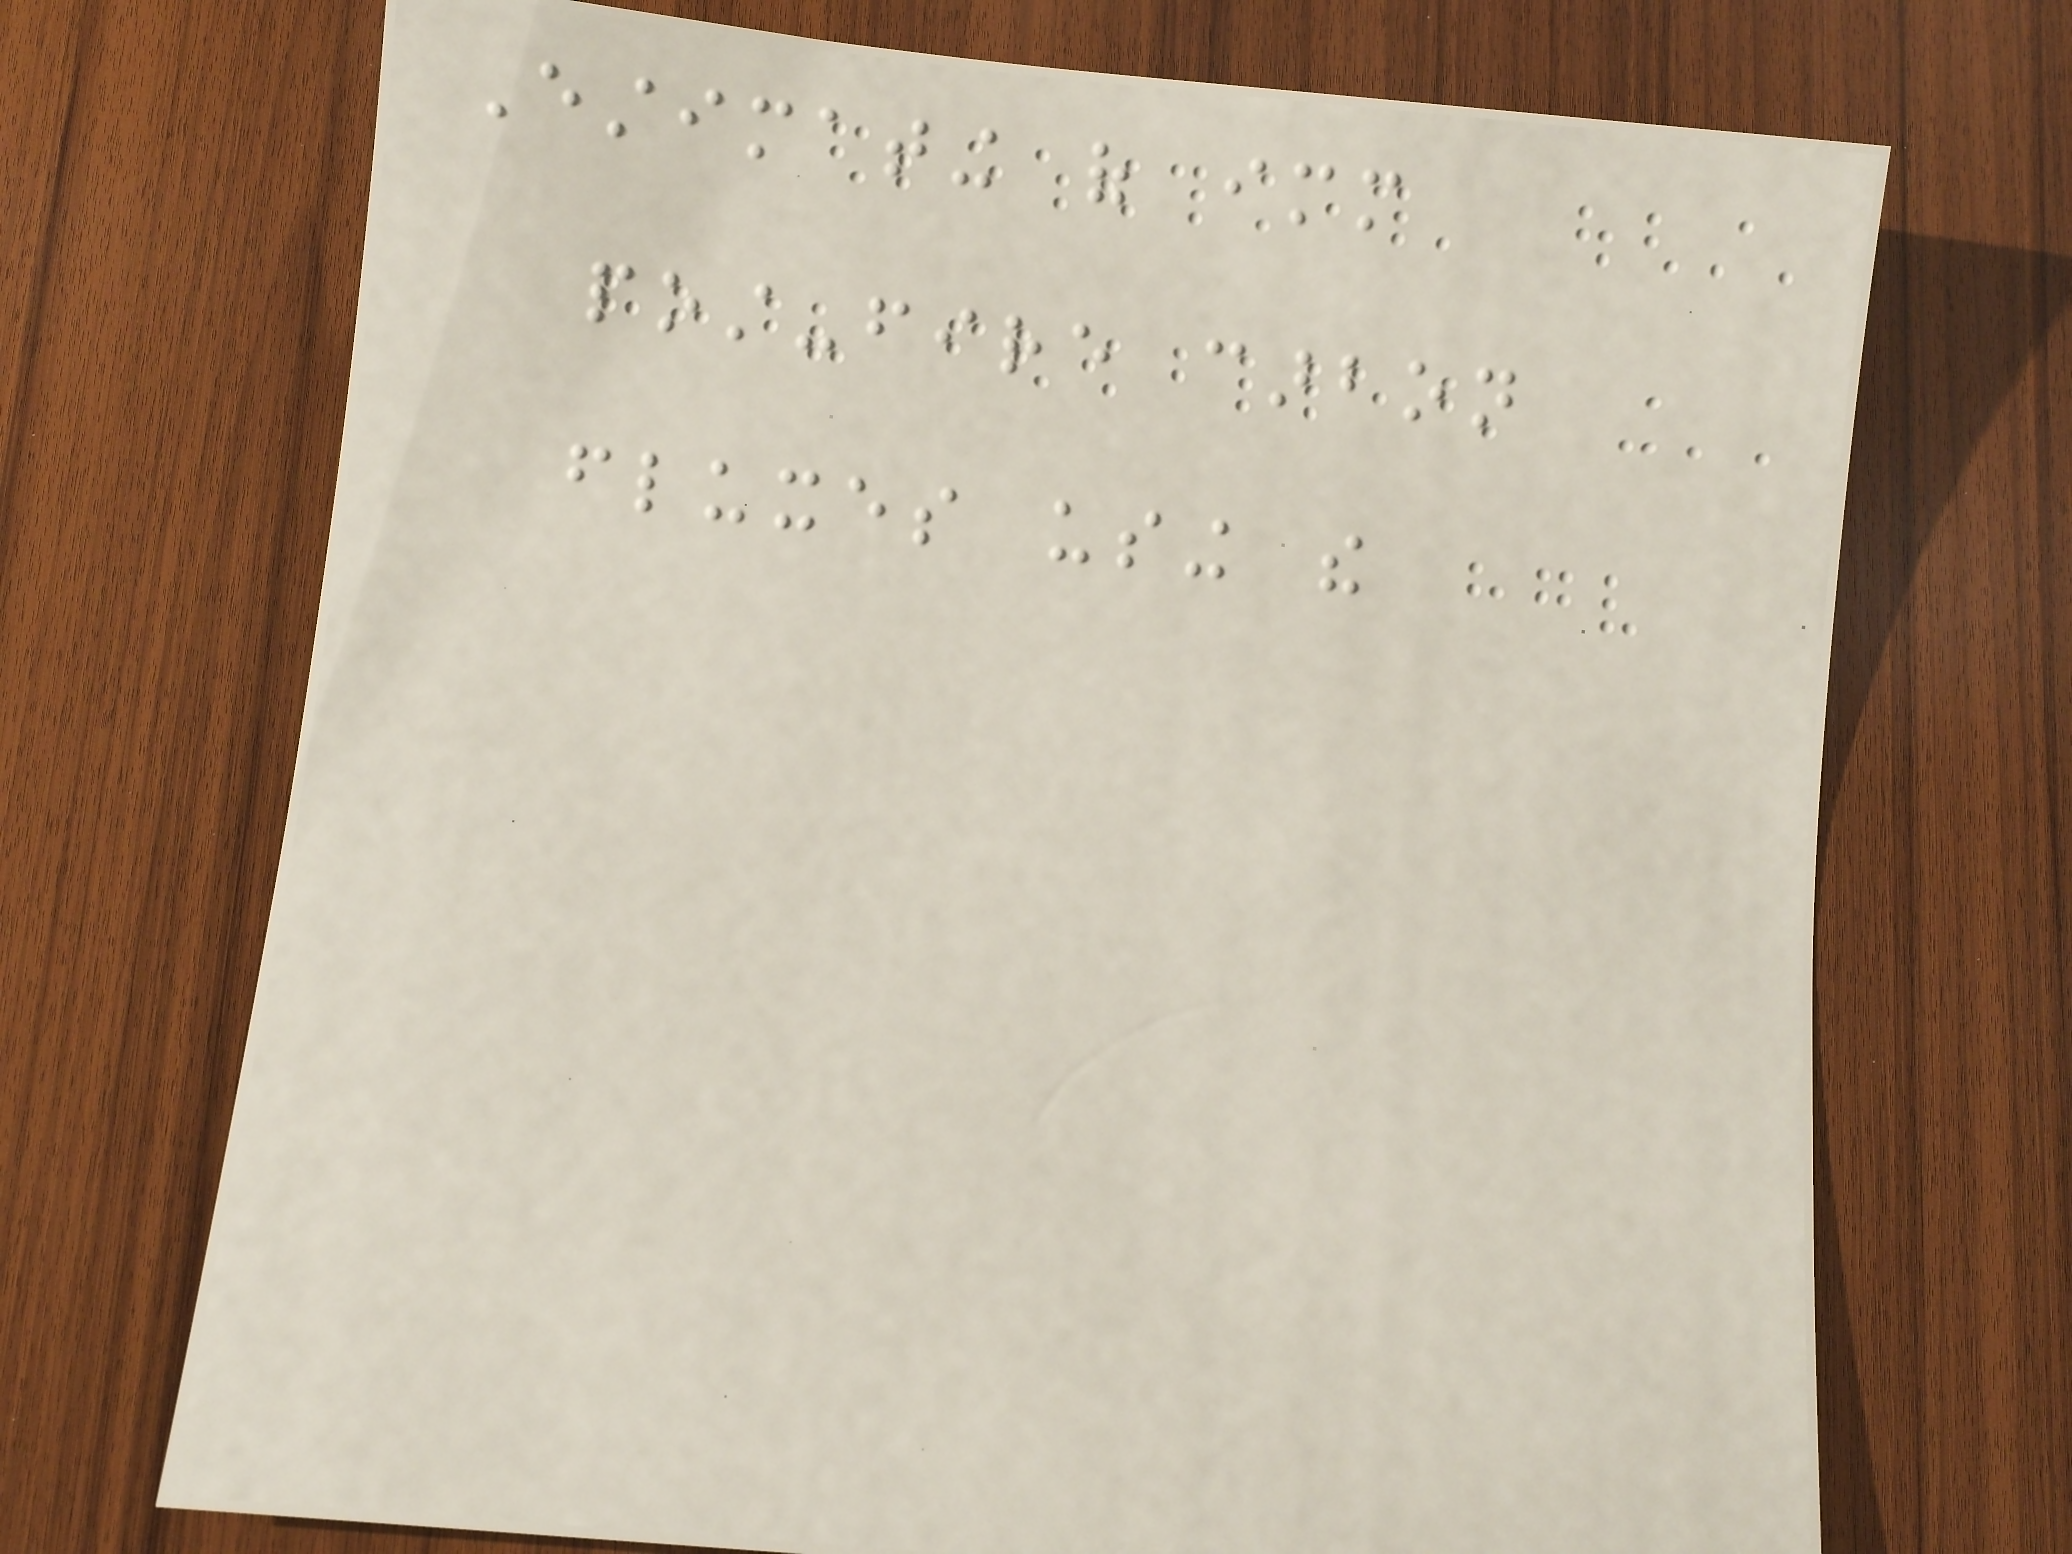Estimating of immediate
post-fire carbon
fluxes using the
